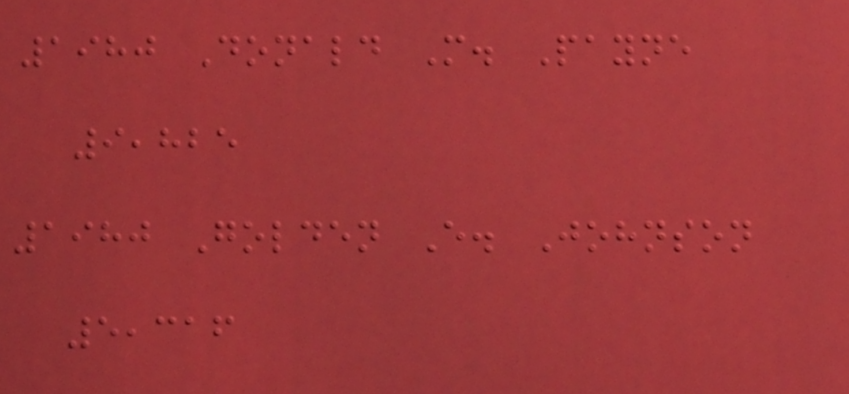1980 Donald M. Payne
9,825
1980 Golden E. Johnson
5,316
